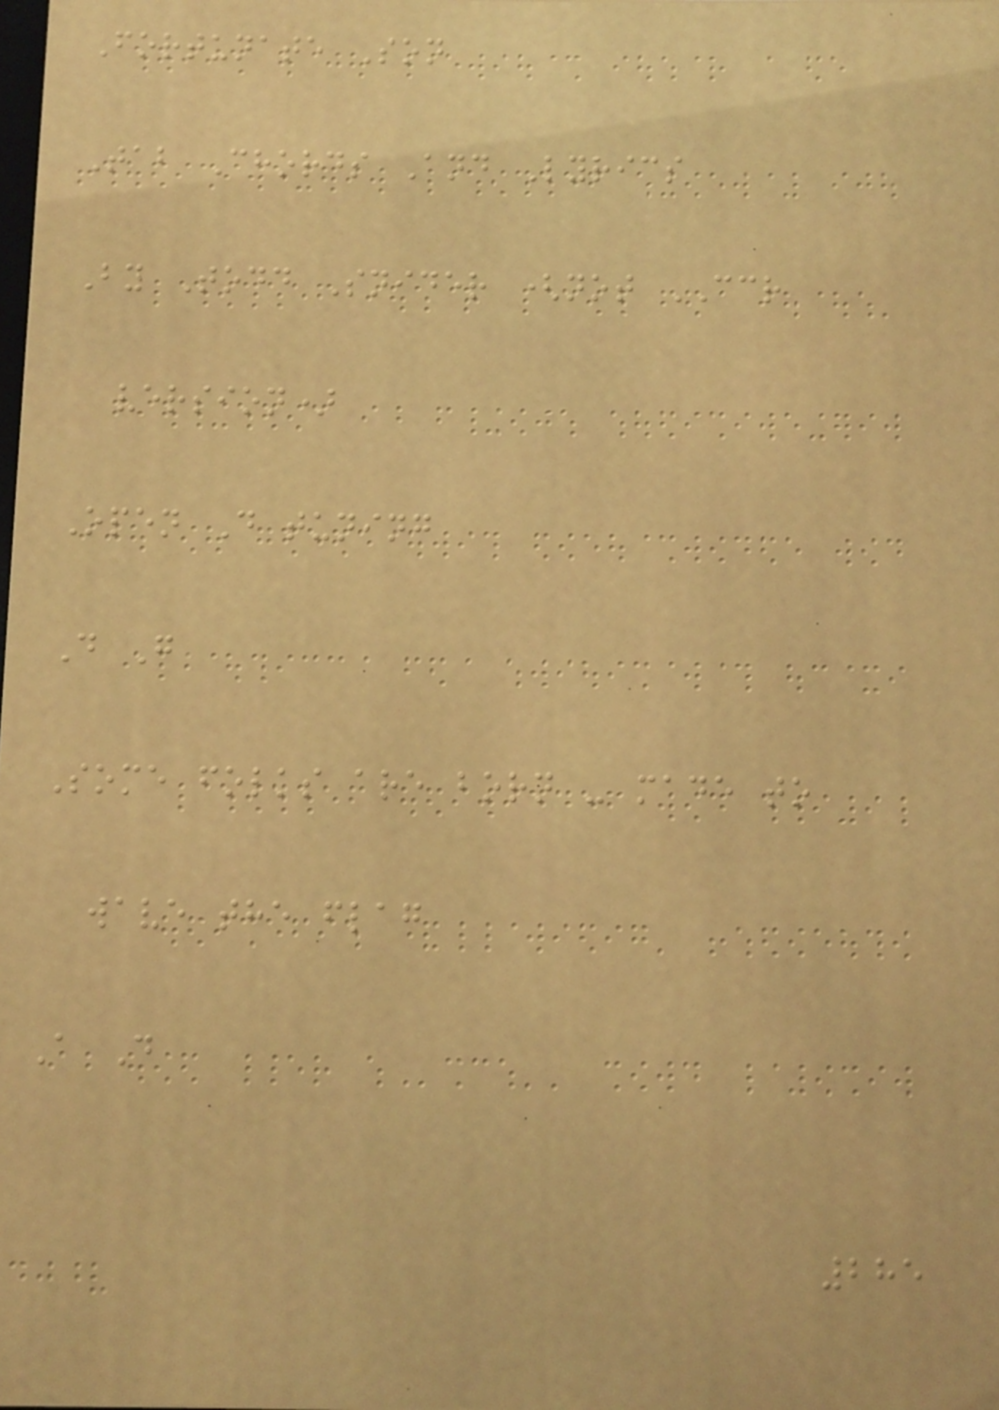Fortunate Son
Tab Chords And Lyrics
By Todd Snider (not CCR
version)
Open D tuning
D G
Some folks are born - made to
wave the flag
A D
285
